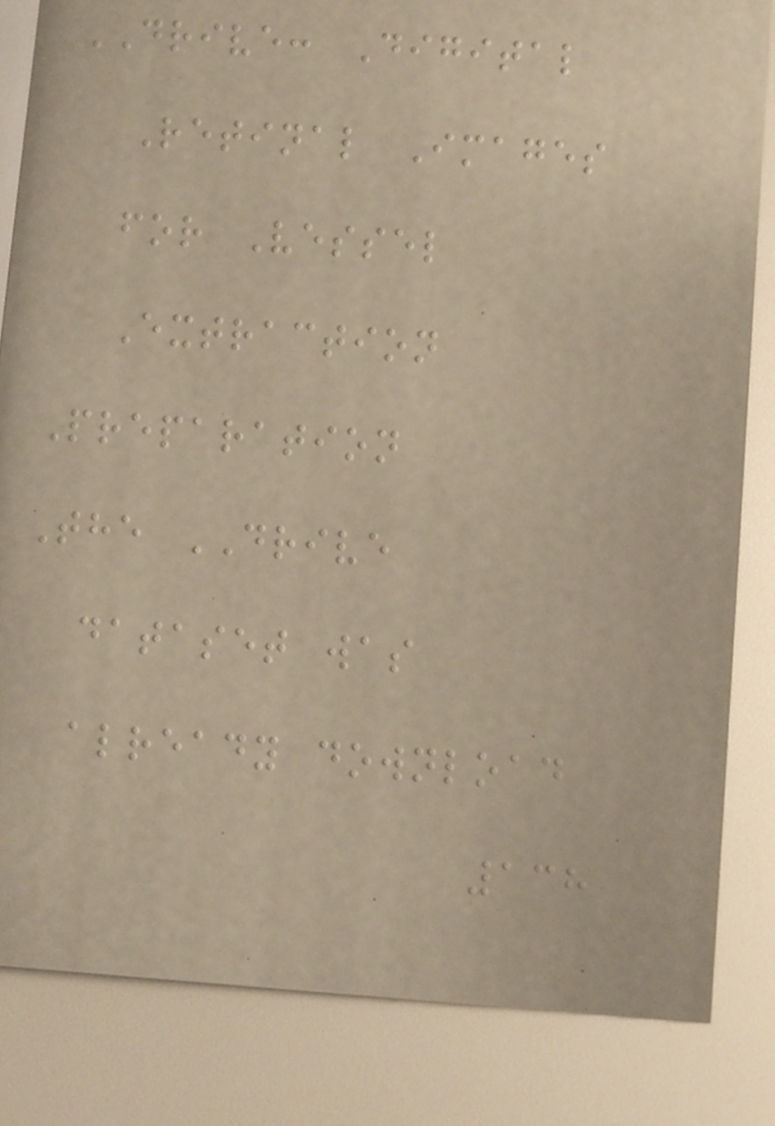DRIVE: Digital
Retinal Images
for Vessel
Extraction
Preparation
The DRIVE
dataset was
already download
138
